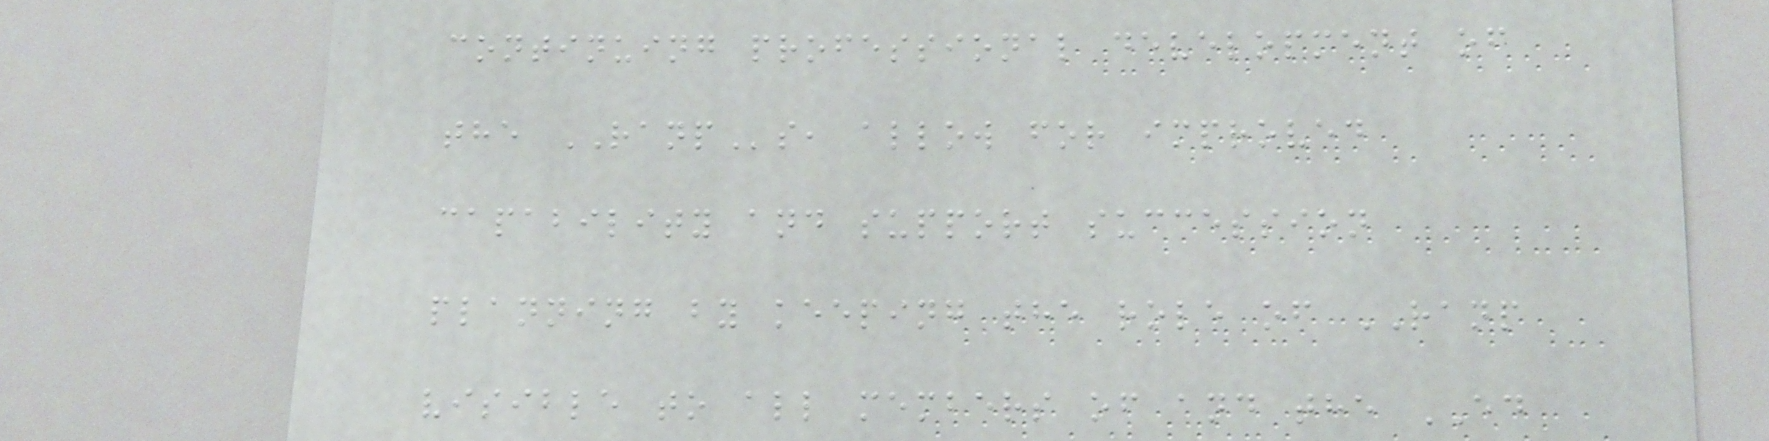continuing professional development of
the RANPs, allow for improved
capability and support succession
planning by keeping the role of RANP
visible to all members of and the ED
